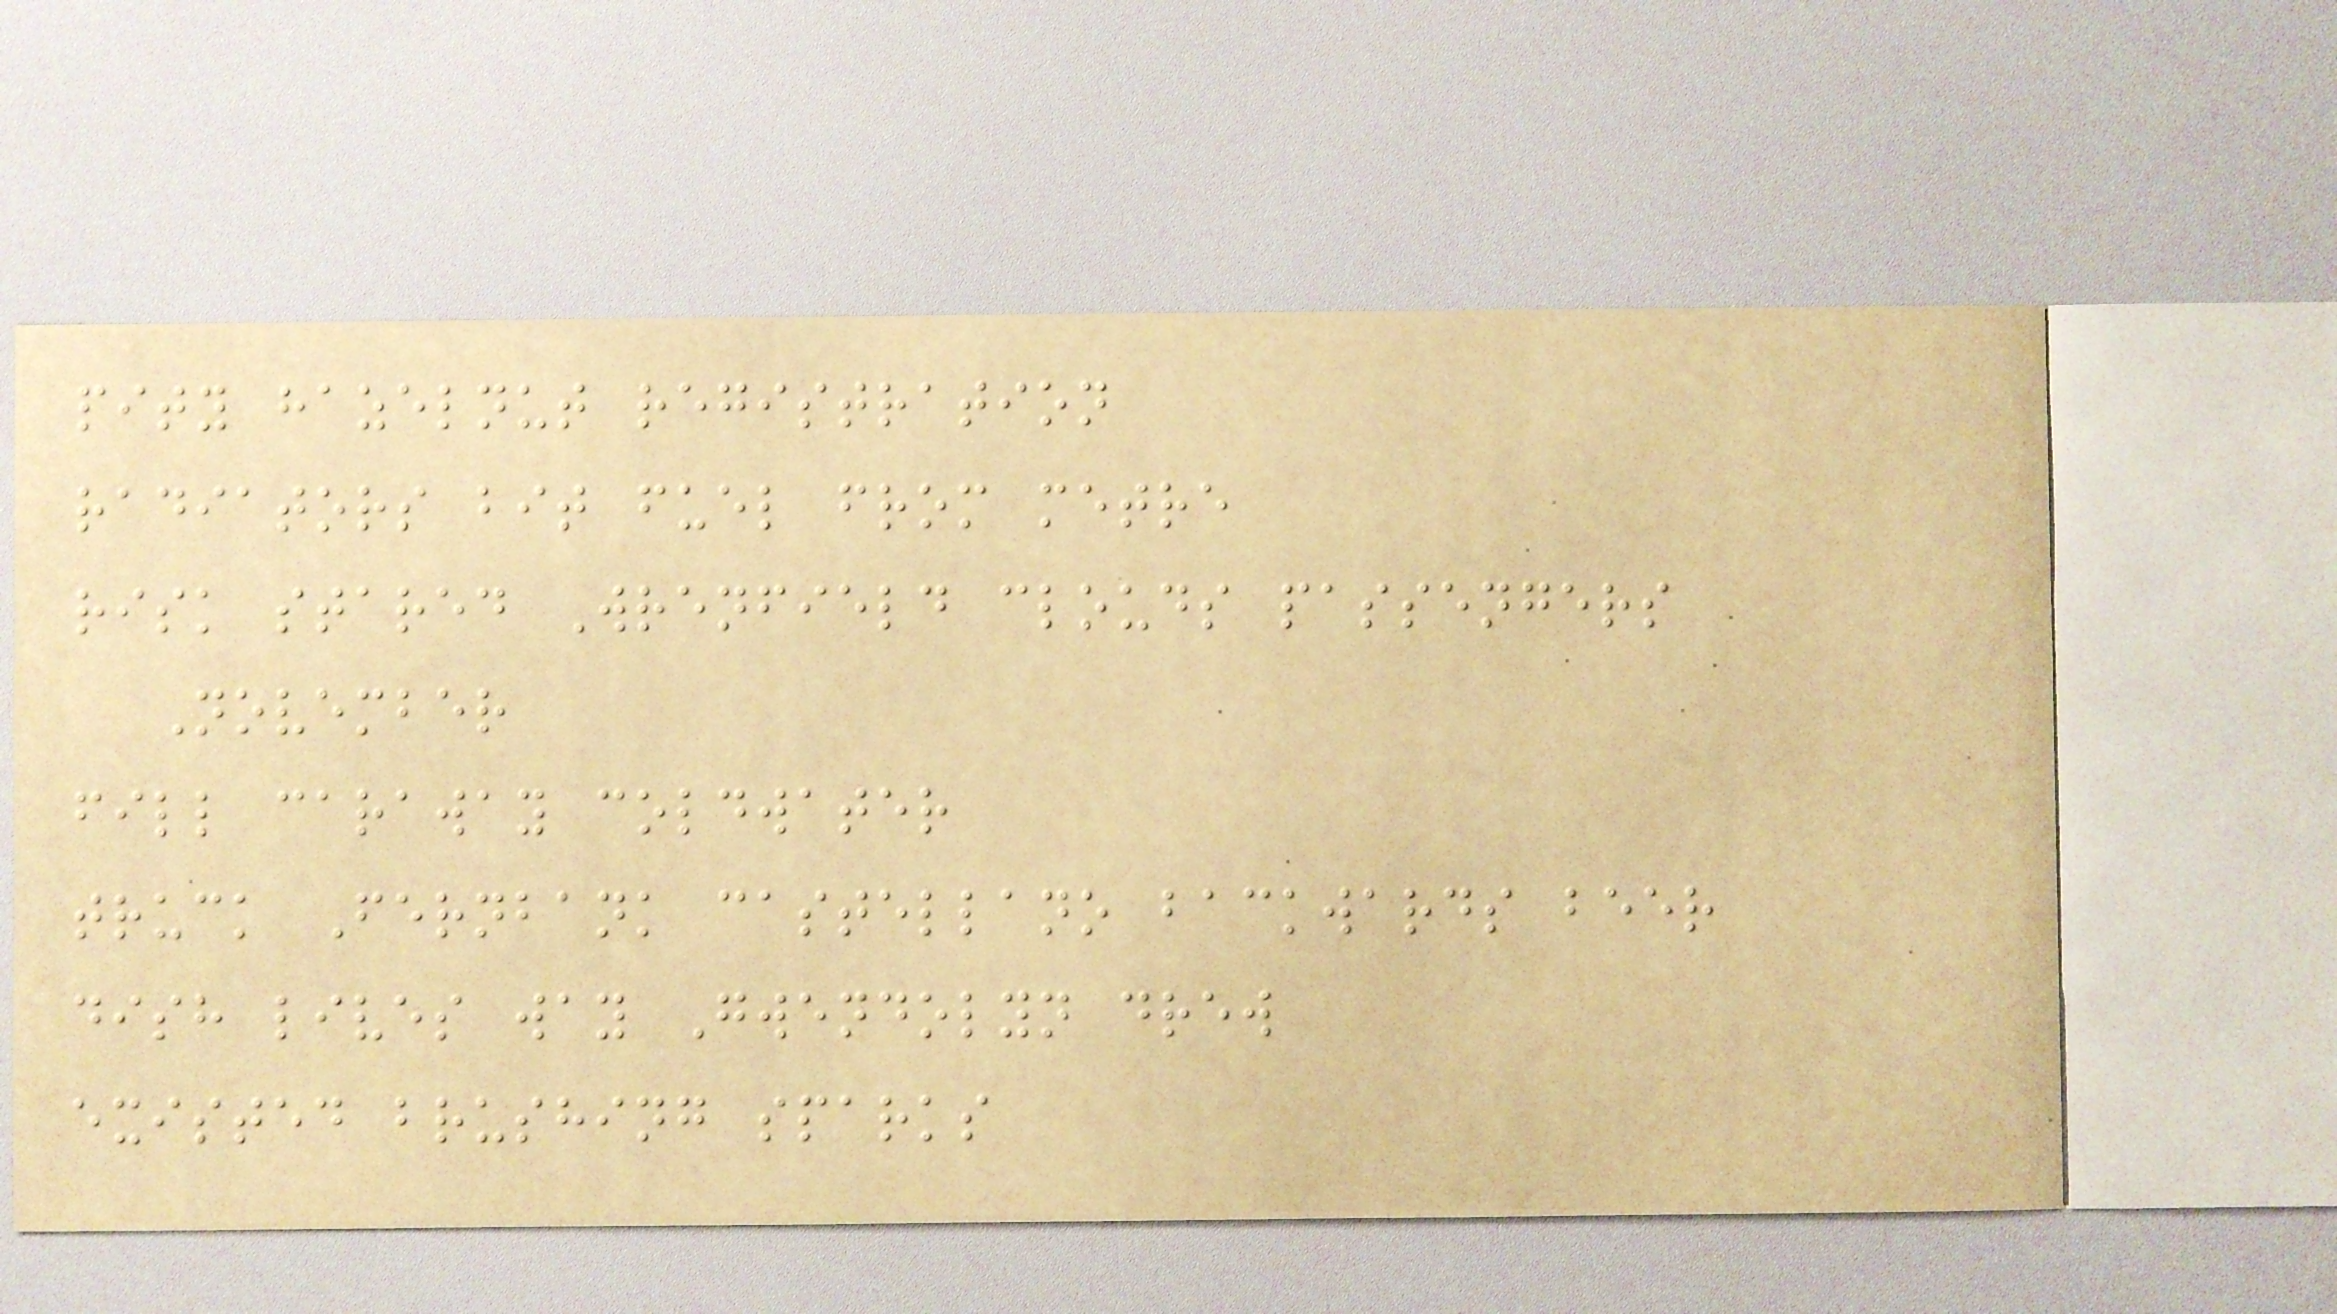pity hazelnut registration
radiators bit fuel from metre
risk stared Wrenfield clouds passengers
November
fill caraway coldwater
truck Fernbank castellano backwards beer
dish lives way Gwendolyn drew
existed brushing sparks
